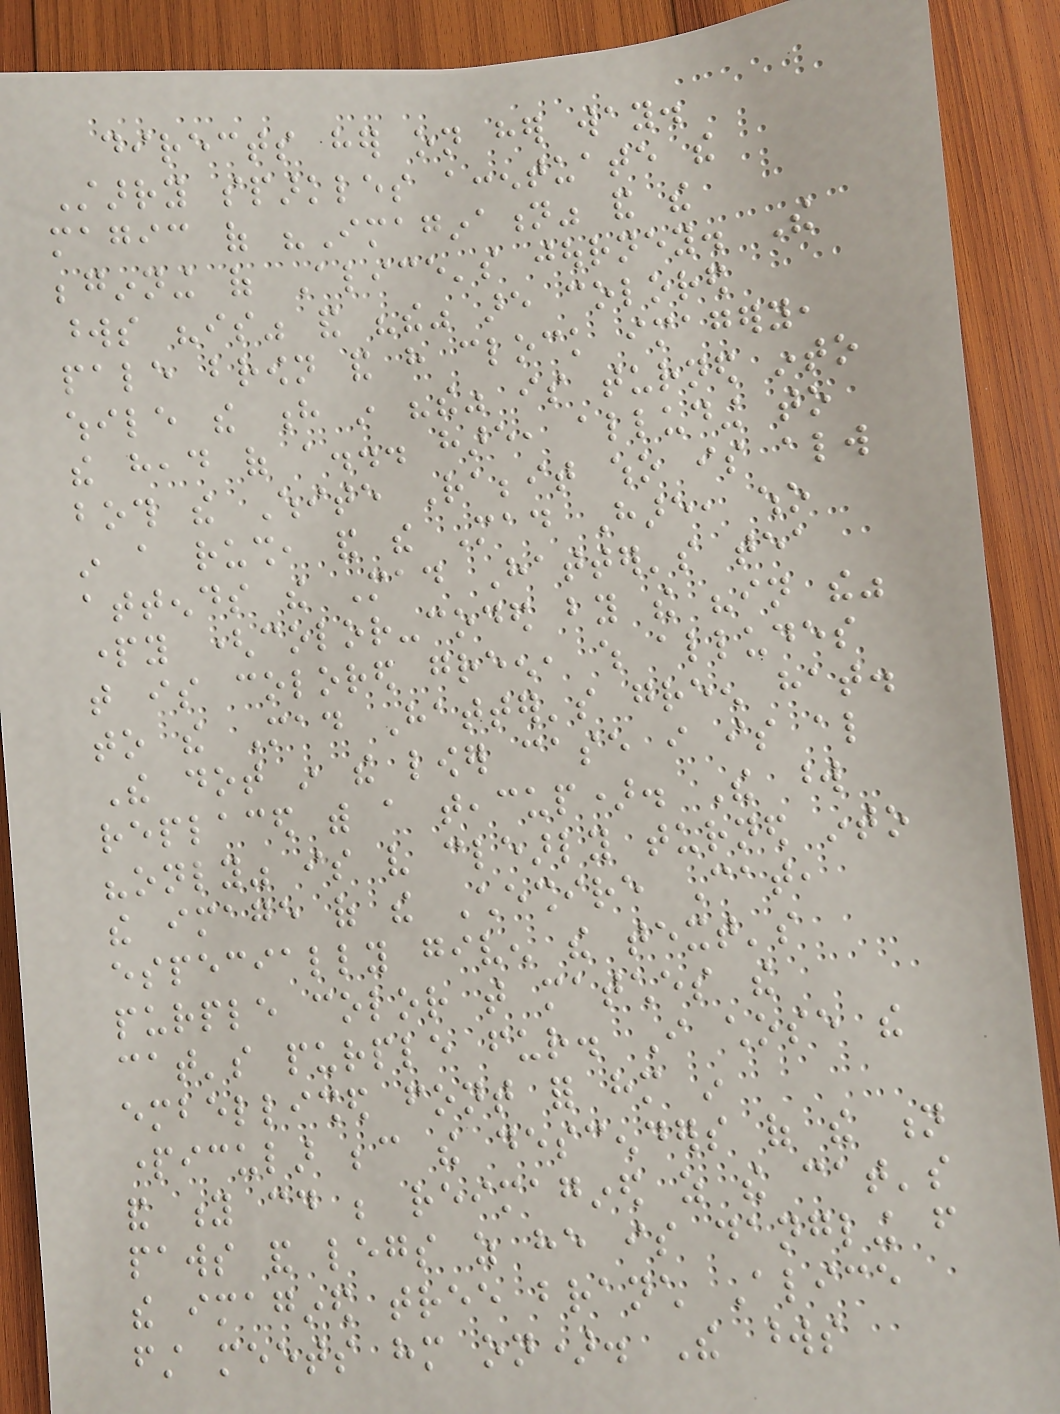directs her on her way.
Starry sparkles accentuate the
magic of "Imagination" and the
beginning of Alice's journey. The
words "is" and "the" are colored
pale brown and have clock imagery,
while the h in "the" is turned into
the head of a... hare, alluding to
both the White Rabbit who is always
in a rush, and the Mad Hare, who
attends the Mad Hatter's tea
party (color-coded by the "in the"
that is colored green, which alludes
to the Mad Hatter's green hat.
The dot in the lower case i is also
replaced with a teacup). The word
"only" is very clearly turned into
the image of the Cheshire Cat,
especially given the text's
purple color that matches the
cat's purple fur. I chose the
embellished font for him in
particular because the descenders of the n
and y could be reimagined as the cat's
paws and legs as he is dangling from
the imagined tree branch Alice
first meets him on). The words
